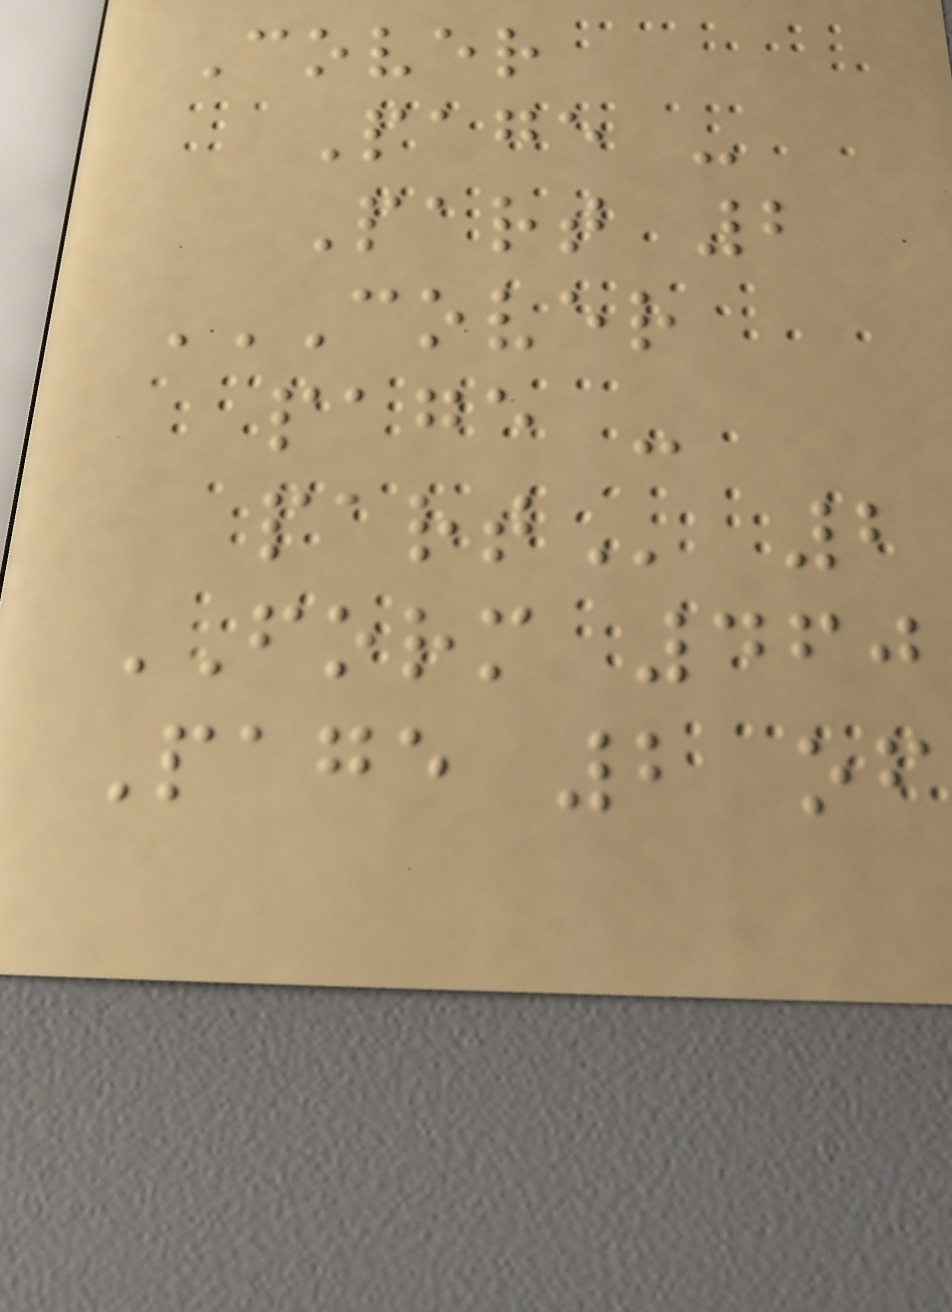Cover
Page -
Part 2
COVER
PAGE -
PART 2
FORM 460
Page 2 of
